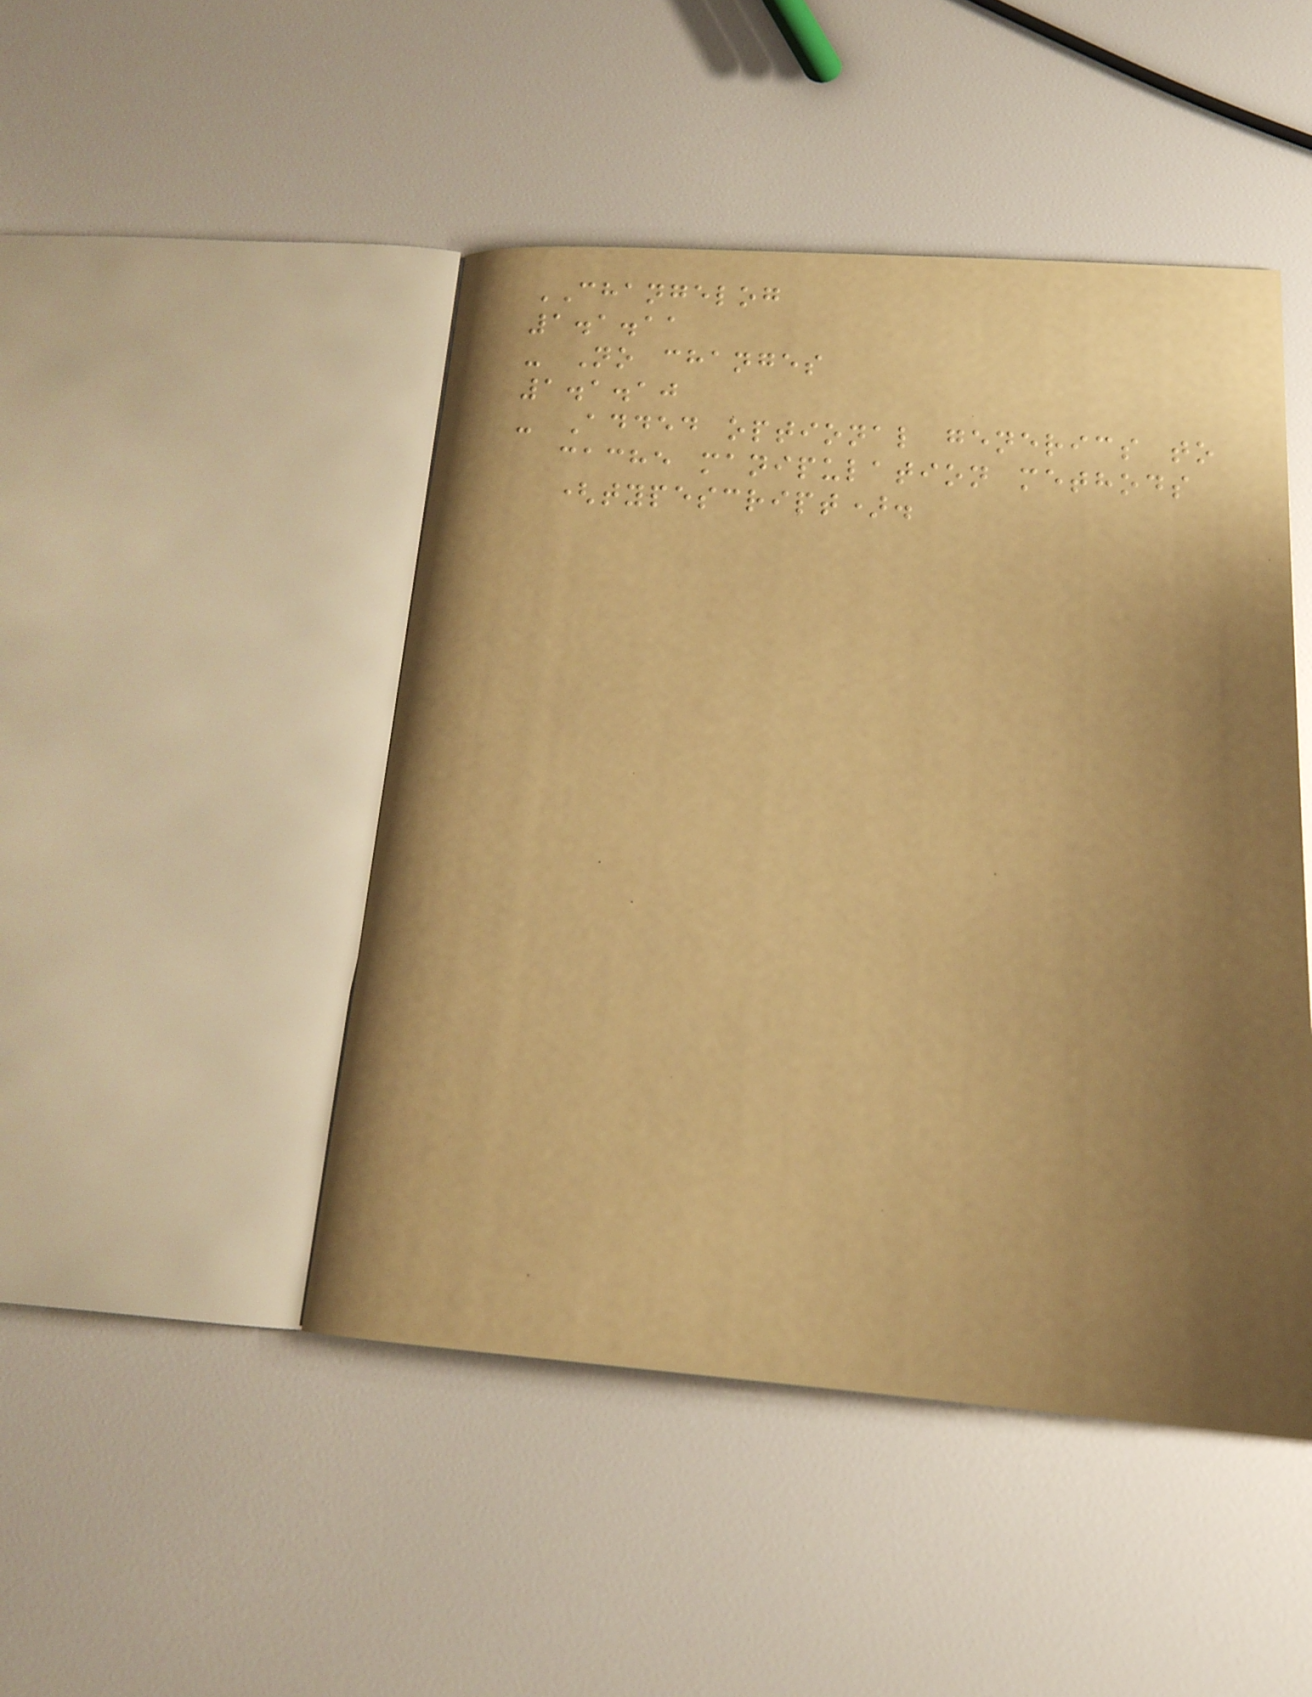CHANGELOG
1.1.11
- No changes
1.1.10
- Added optional generics to
cache manipulation methods
(typescript).
